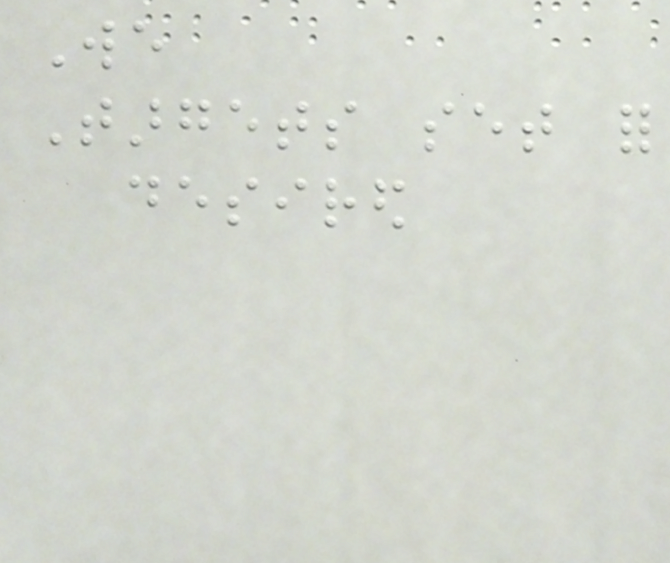We
Targets set for
desired
